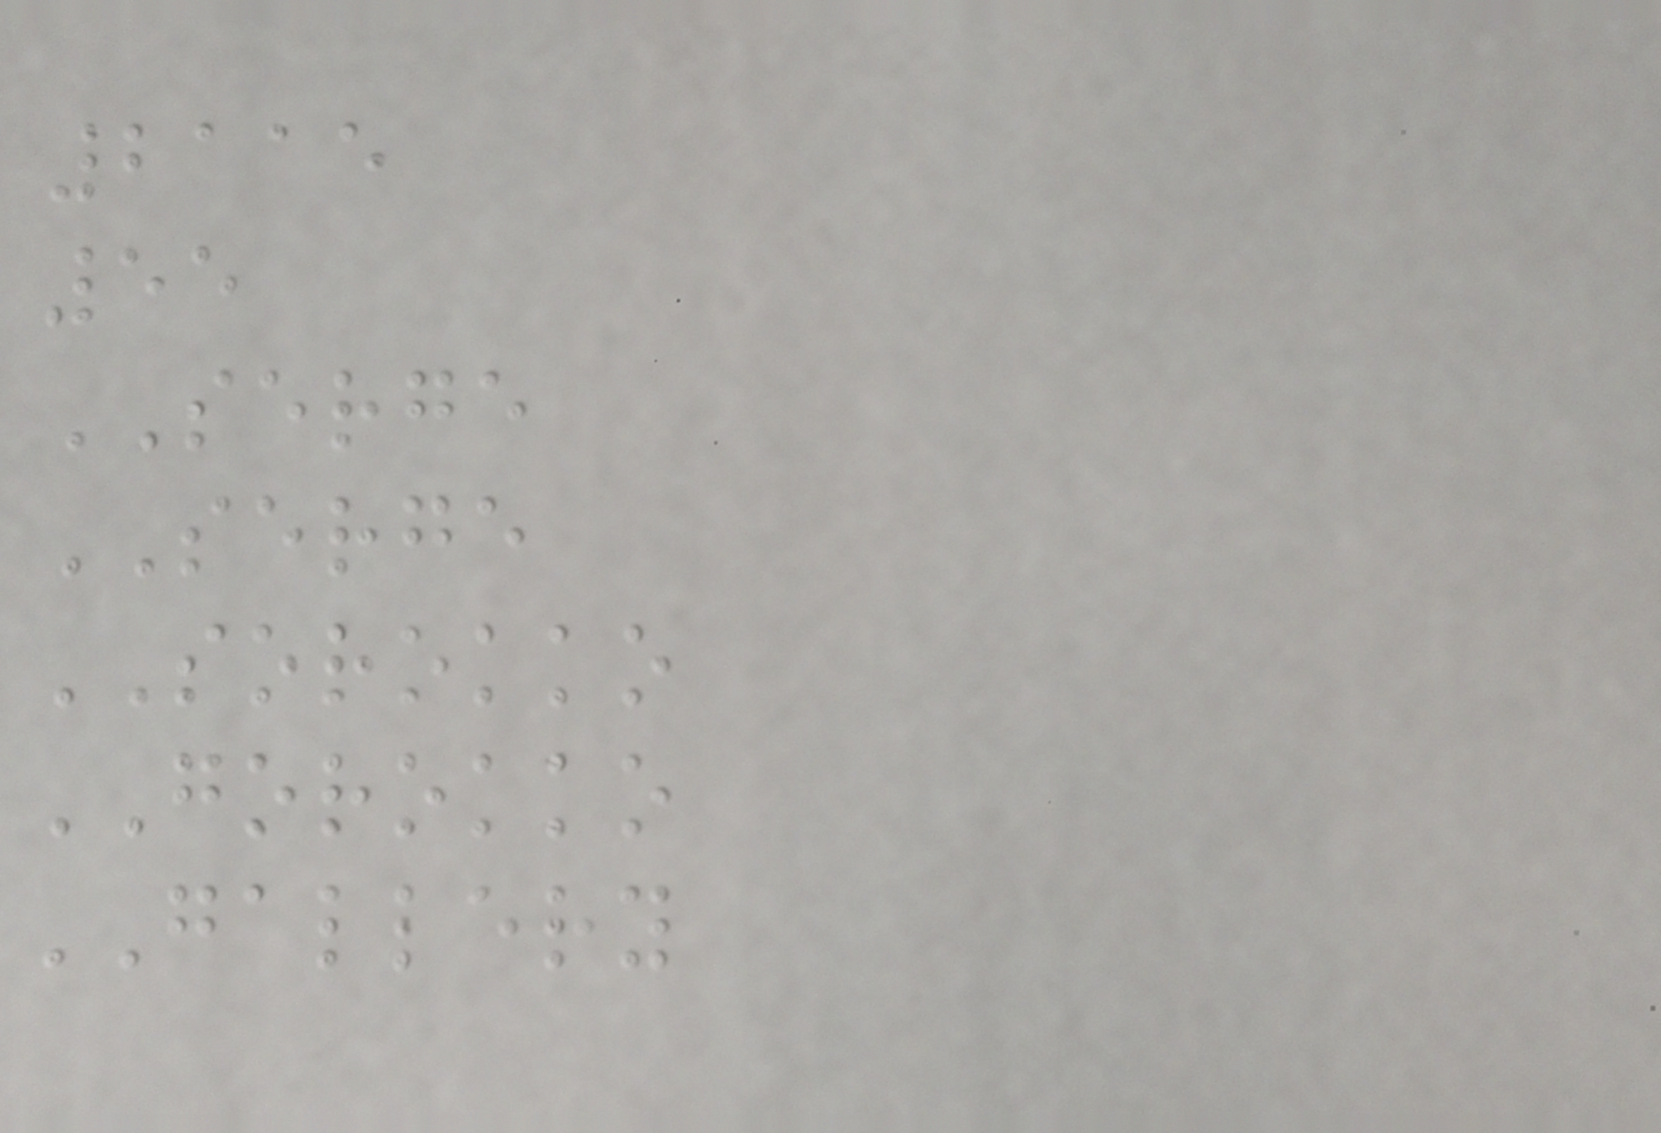2115
55
SERGE
SERGE
SOROKKO
GOROKKO
GALLERY
